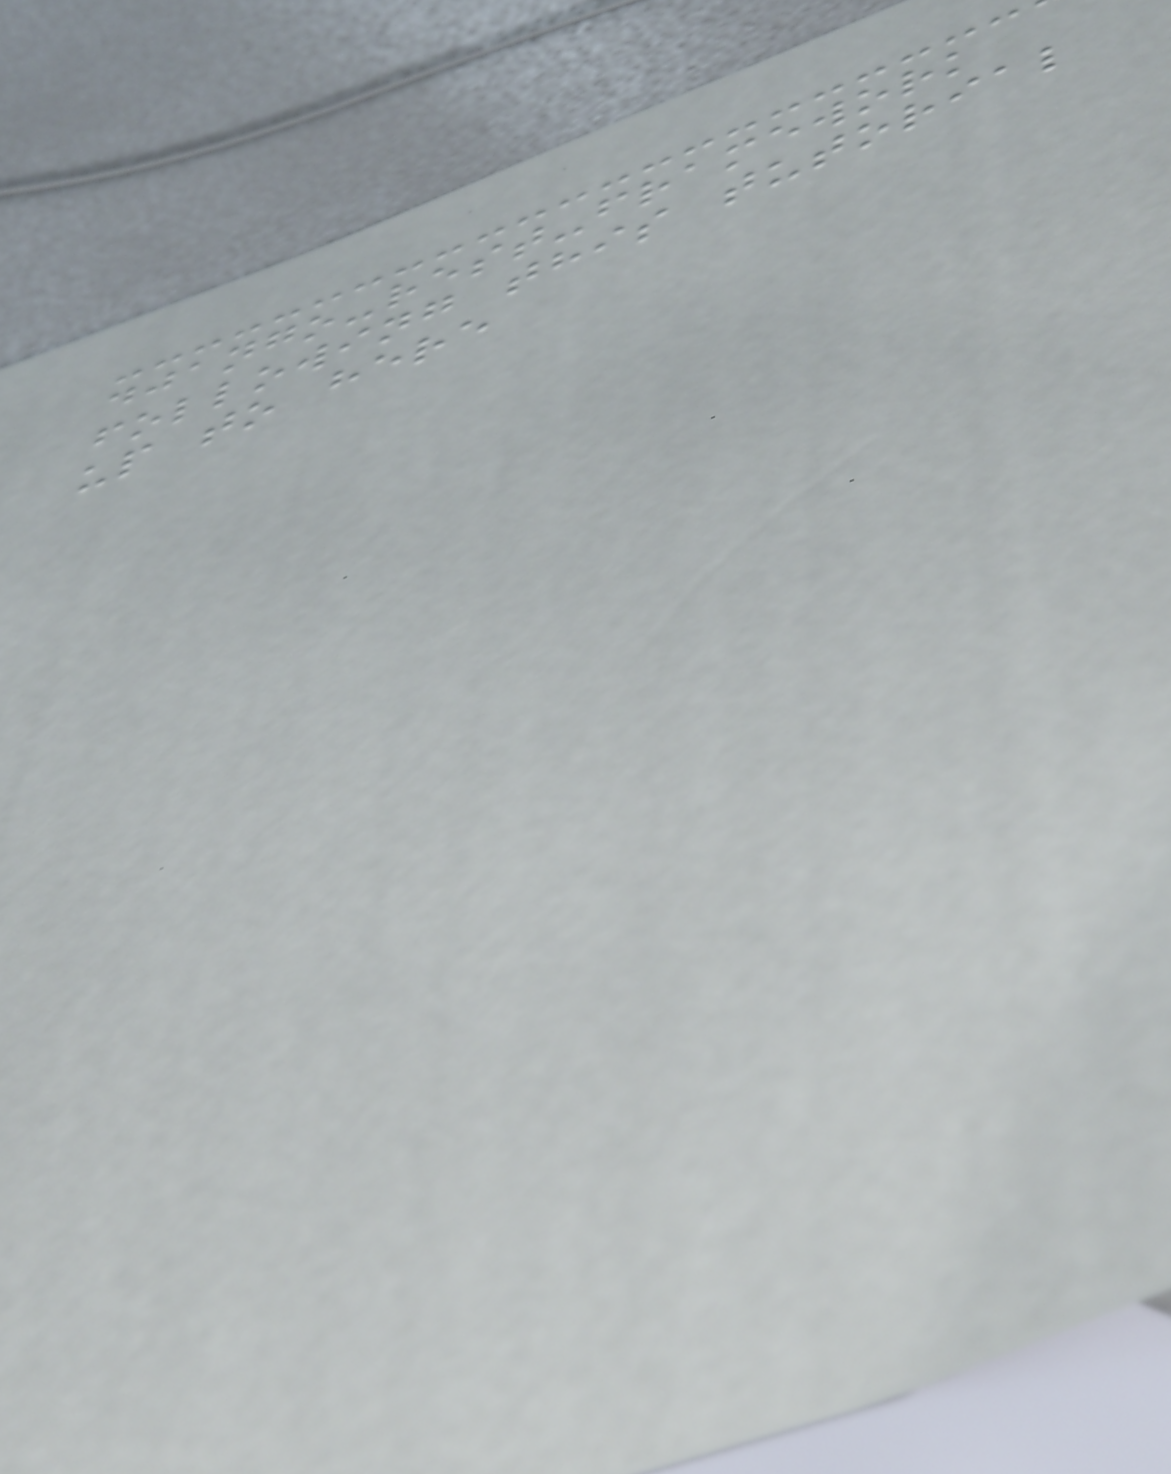django-rest-framework
following this tutorial
up to here
